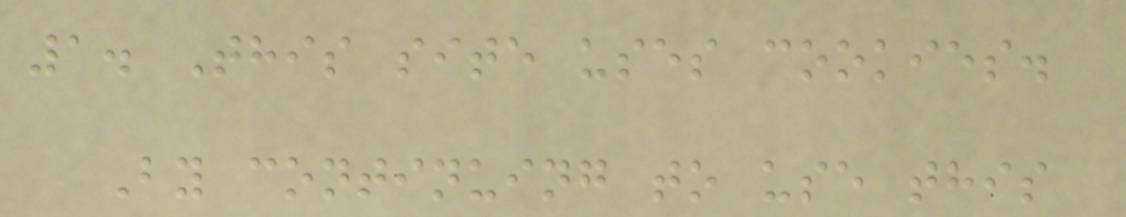1. This site uses cookies.
By continuing to use this
